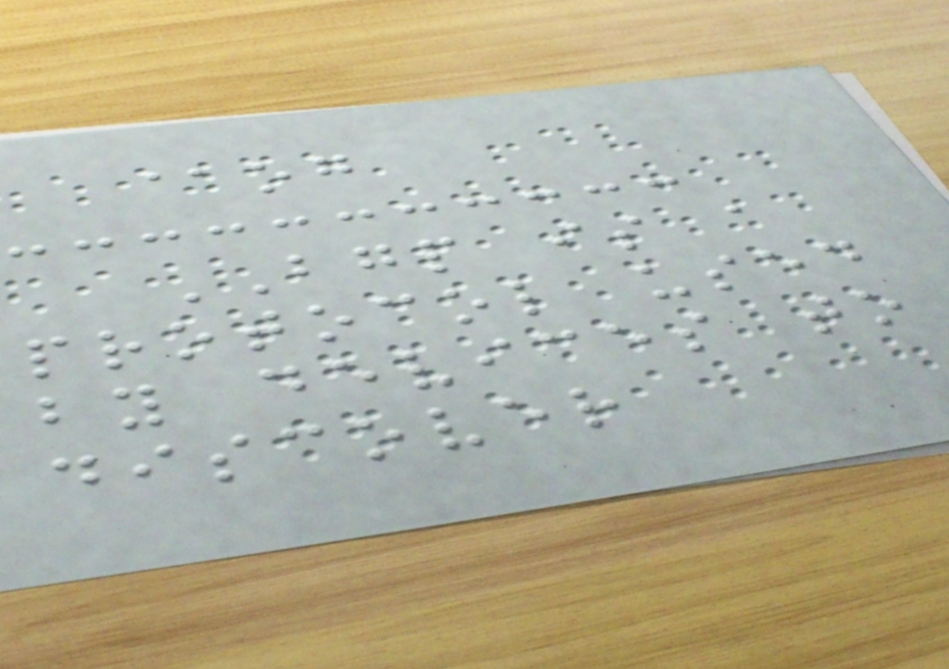@og
BGP is a
protocol used
by devices to
discover
